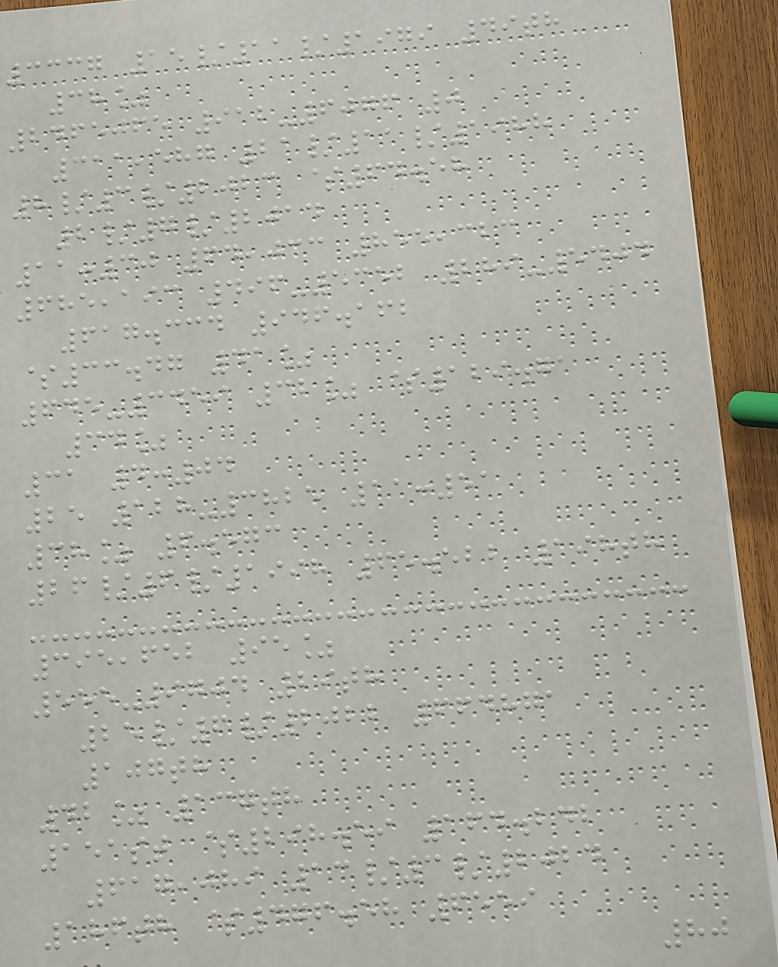3337 15/11/1979 49th
38%
2465065 912-6076 0
311,587 21/11/1988
8/3/2023 $64.58
2/7/2014
11:30 64,033 855,323
685,193 496-5352 289-5404
617.334 946.162
$33.47 41%
645-3459 32% $129.71
34%
31 4:04
25 128-3825 11:51
38% 6.573
26/6/1998 65.522 198th
395,652 95%
555-9704 29th
25/6/2022 664871
107th
42% 137th
151st $298.59 164.242
617,089 13/3/2024
186th $476.58 6559
80
